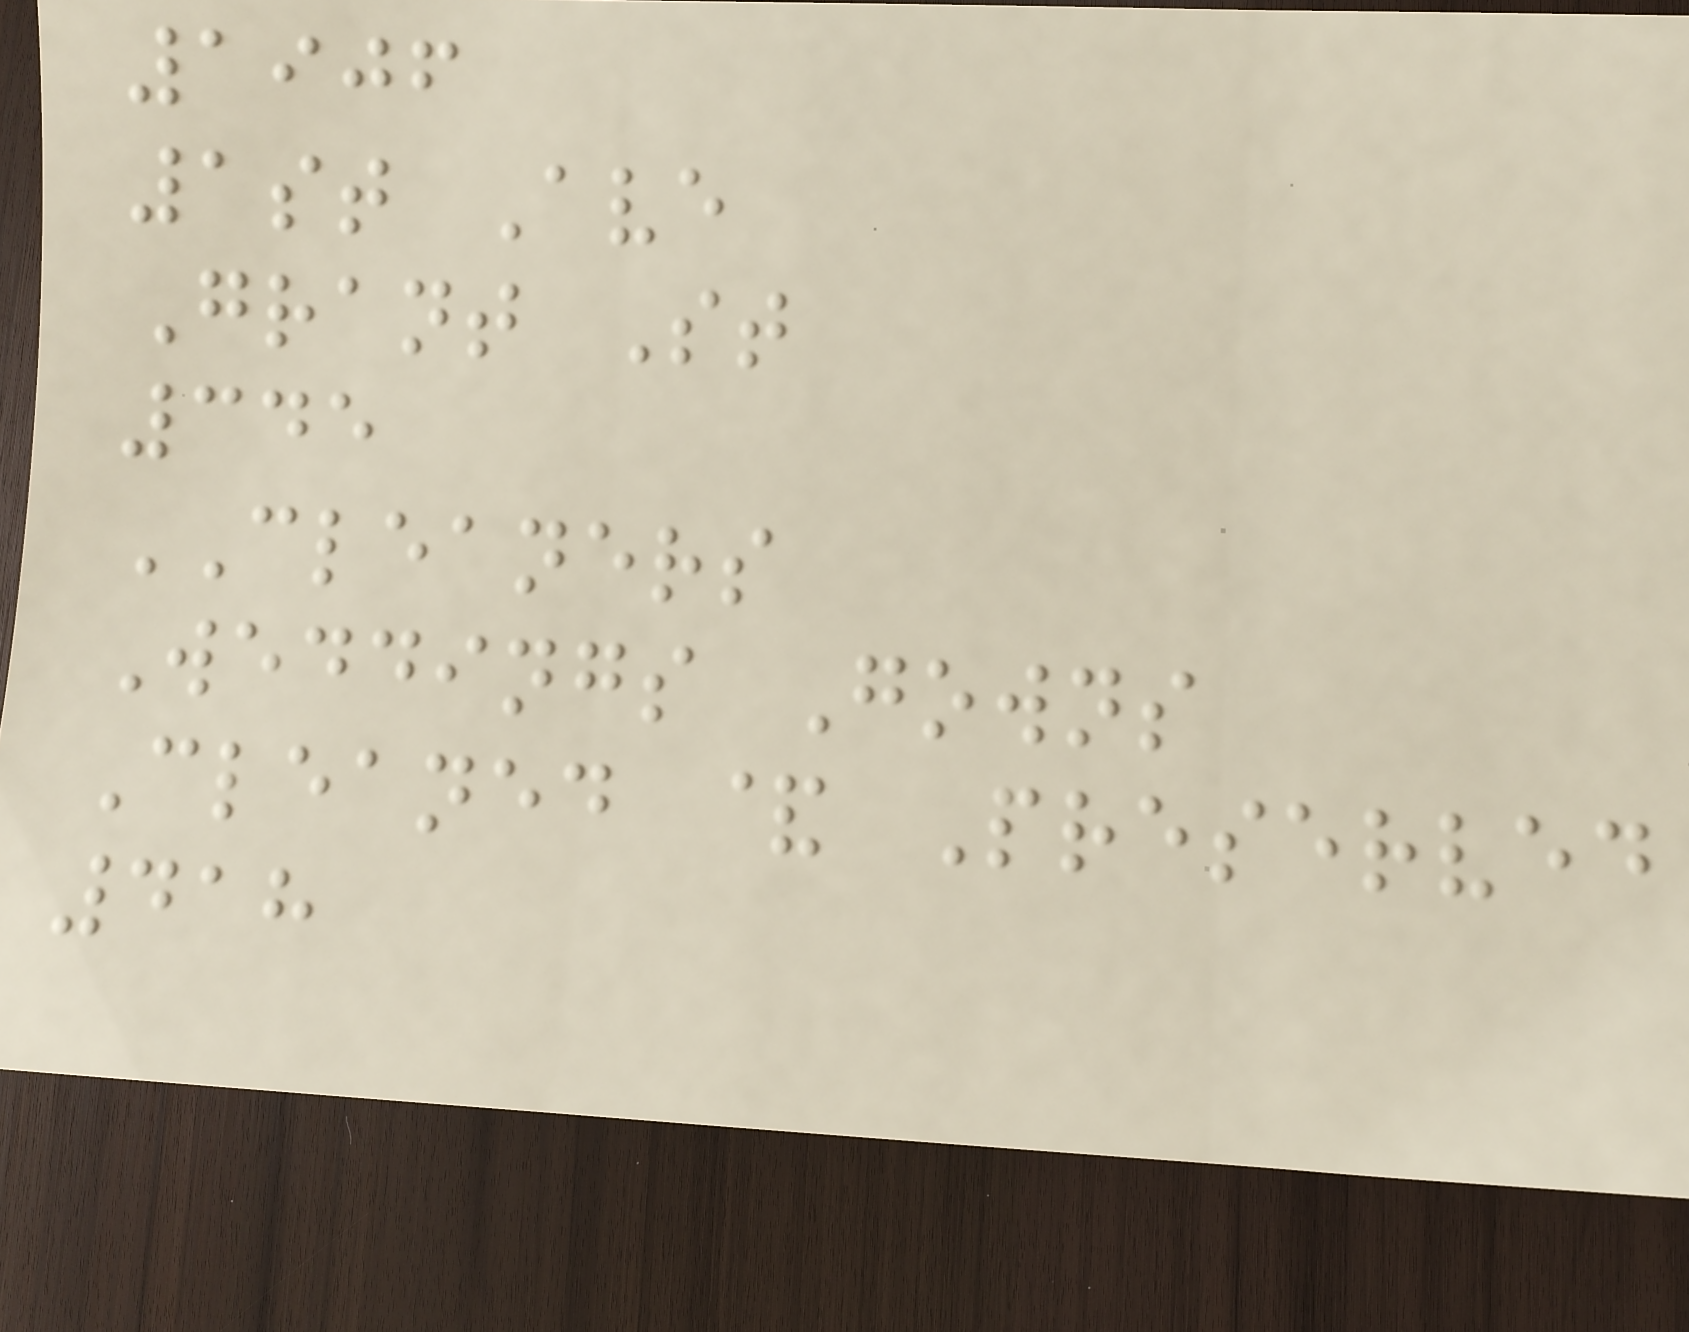1906
1st Ave
Grant St
345
CLEANERS
Weddings Gowns
Cleaned & Preserved
418
